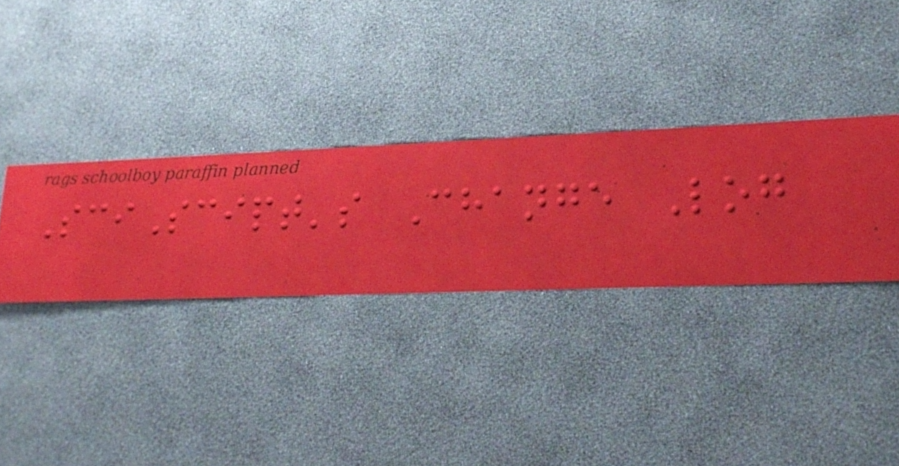SciScipt's Change Log
